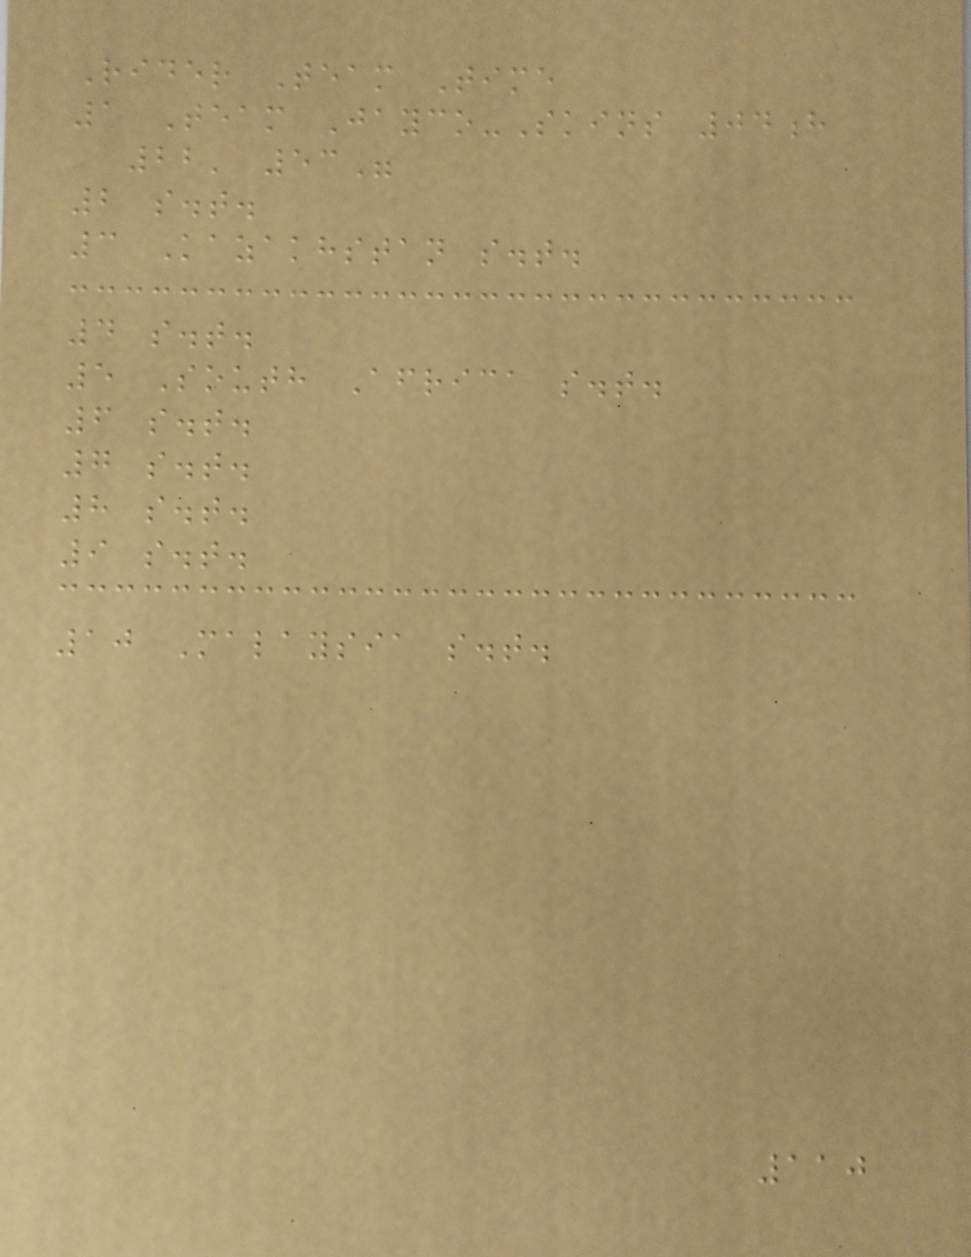Rider Team Time
1 Team Jayco-Skins 04h
22' 53"
2 s.t.
3 Kazakhstan s.t.
4 s.t.
5 South Africa s.t.
6 s.t.
7 s.t.
8 s.t.
9 s.t.
10 Malaysia s.t.
110
